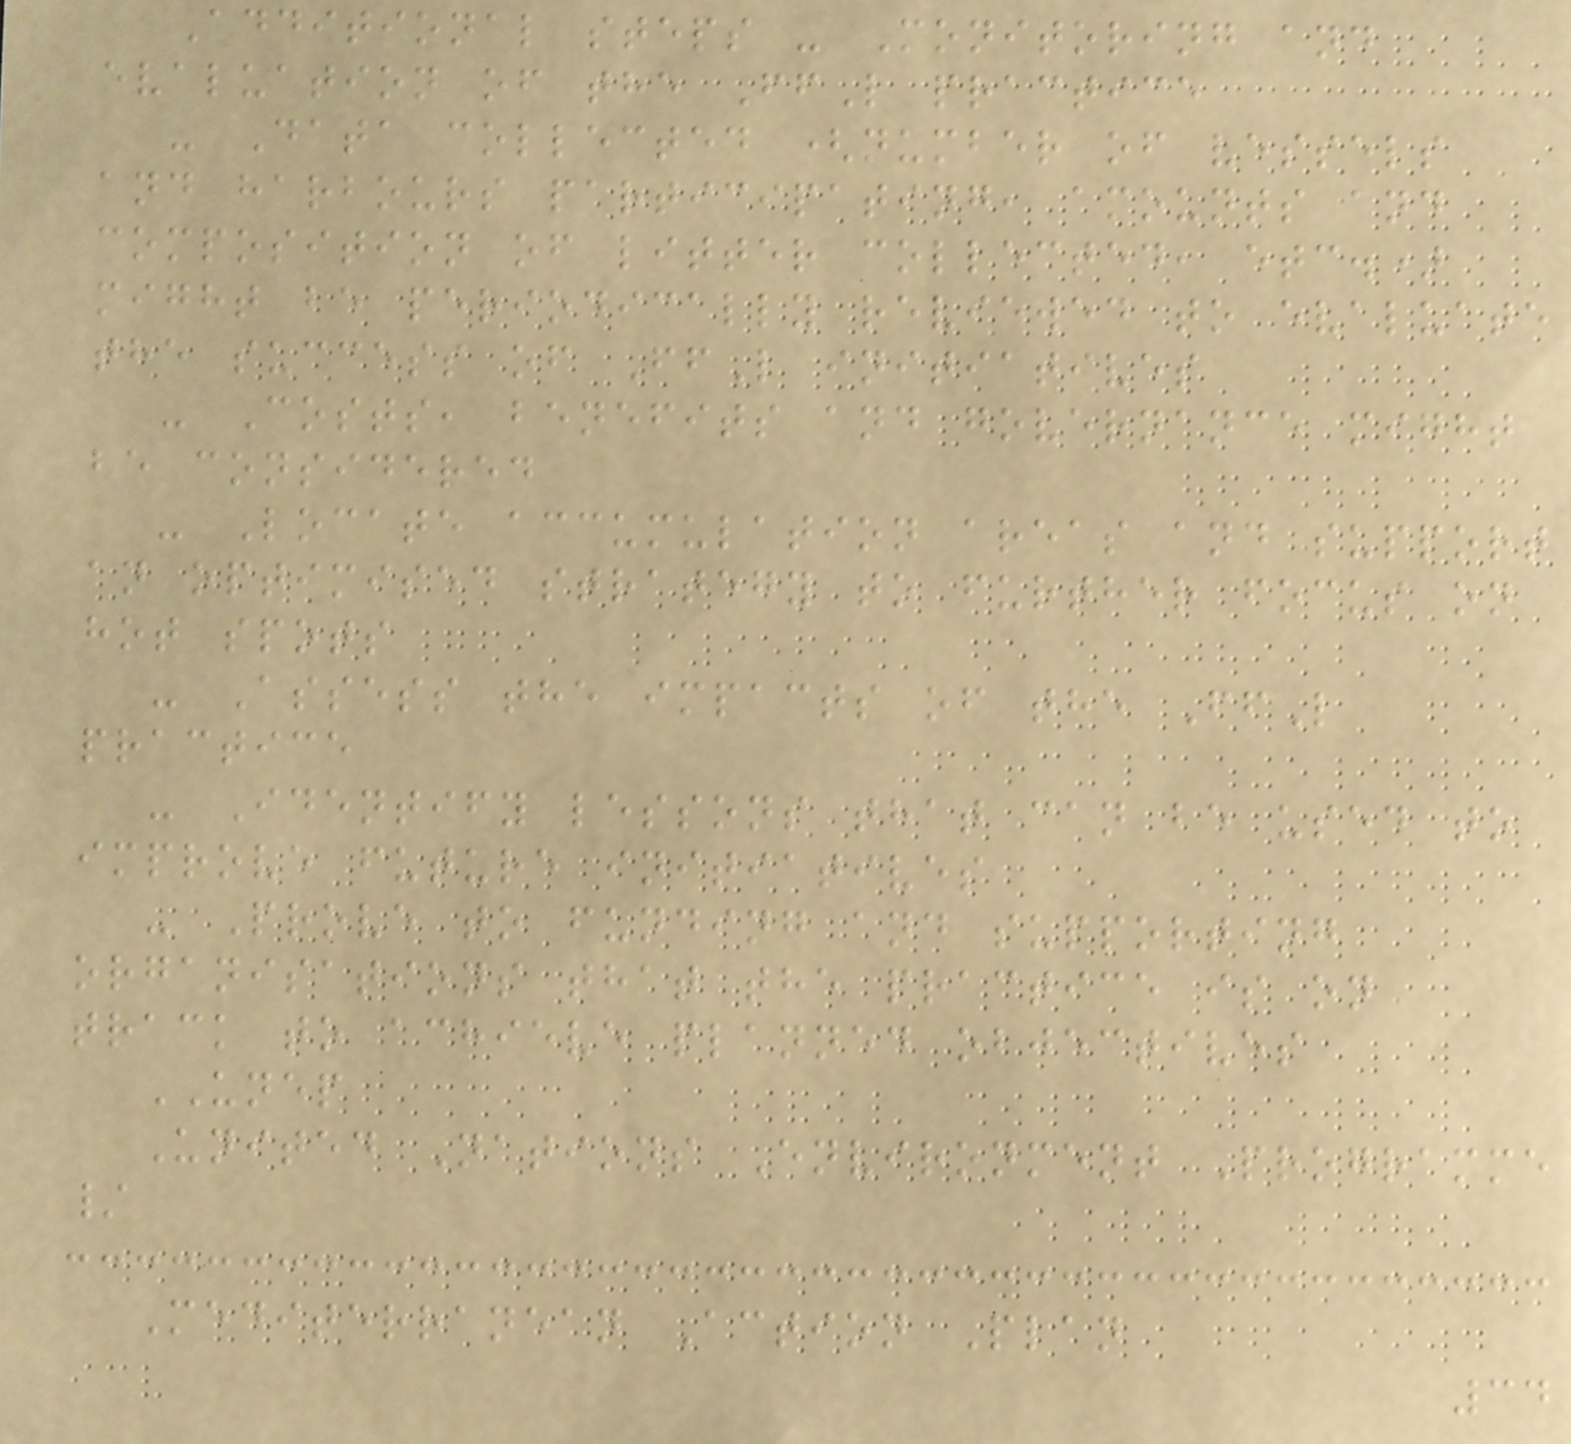Additional steps - Monitoring and
evaluation of the FfL practice
- Data collected (number of vessels
and harbours participating, amounts and
composition of litter collected, etc.)
might be periodically reviewed to evaluate
the success of FfL initiatives
- Costs, benefits and governance might
be considered
- Locate accumulation areas and support
an optimised strategy to further focus on
hot spots
- Assess the impacts of the FfL
practice
- Identify lessons that can be used to
improve future initiatives
- Prove to funding and supporting
organisations that the practice is on
track to achieve planned objectives
UNEP
United Nations Environment Programme
/
Mediterranean Action Plan
34
